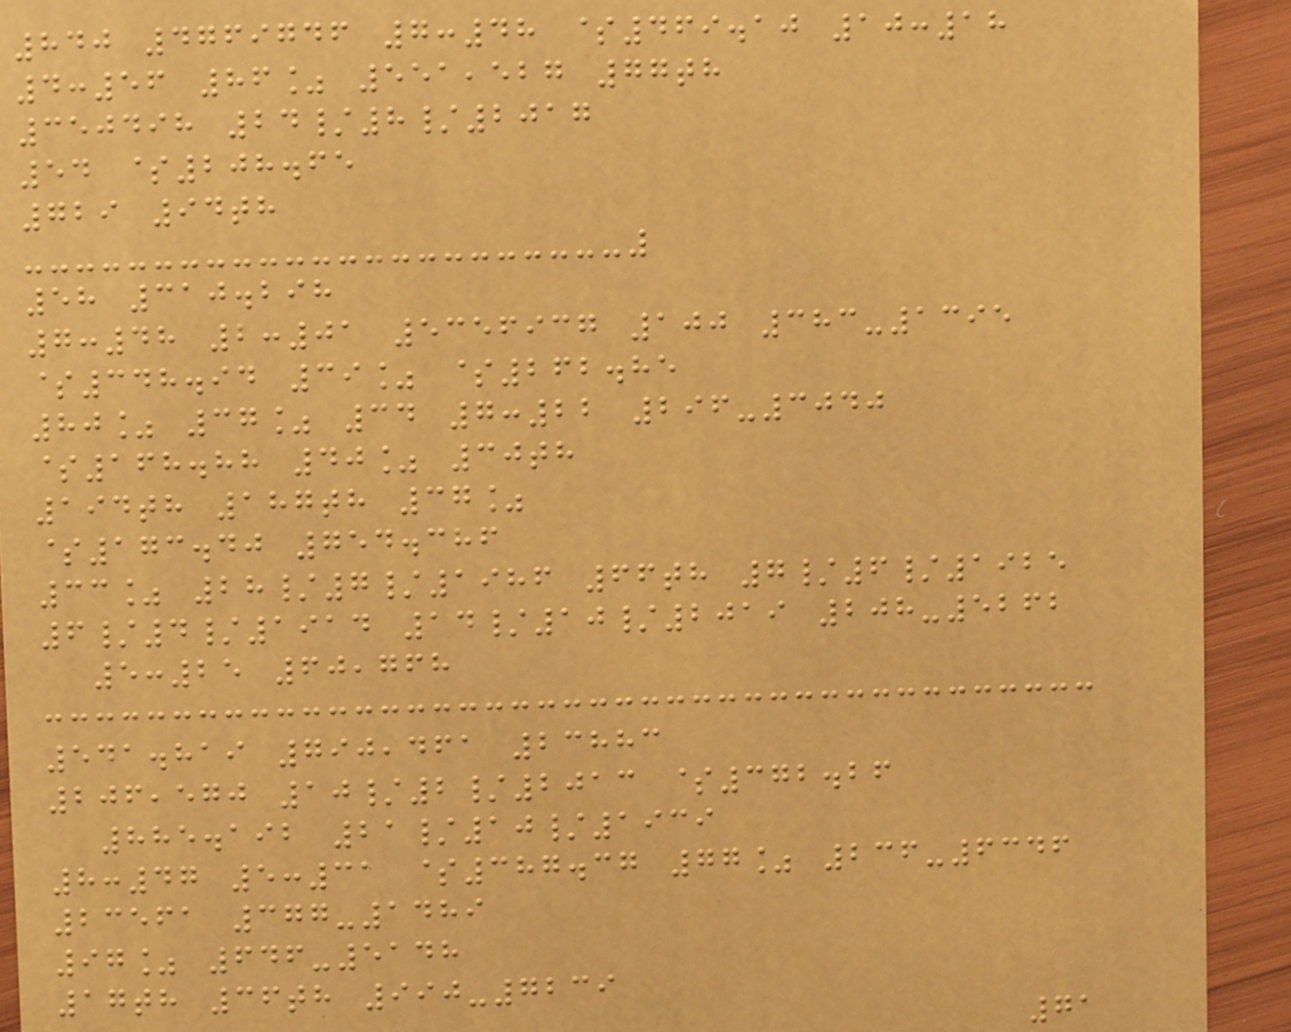840 4769746 7:48 $469.10 10:18
4:56 86% 551,527 77th
350498 24/8/2017
54 $208.65
729 94th
58 310.298
7:48 2:01 5356937 100 383-1395
$348.94 39% $262.85
80% 37% 34 7:22 296-3040
$168.88 40% 30th
194th 187th 37%
$173.40 754.386
33% 28/7/1986 66th 7/6/1925
6/4/1914 14/10/2019 208-5262
5:25 60,768
541.819 790,461 23883
206,570 10/2/2013 $372.26
885.192 21/10/1939
8:47 5:31 $387.37 77% 236-6346
23561 377-1489
97% 646-5148
17th 36th 990-7239
71
